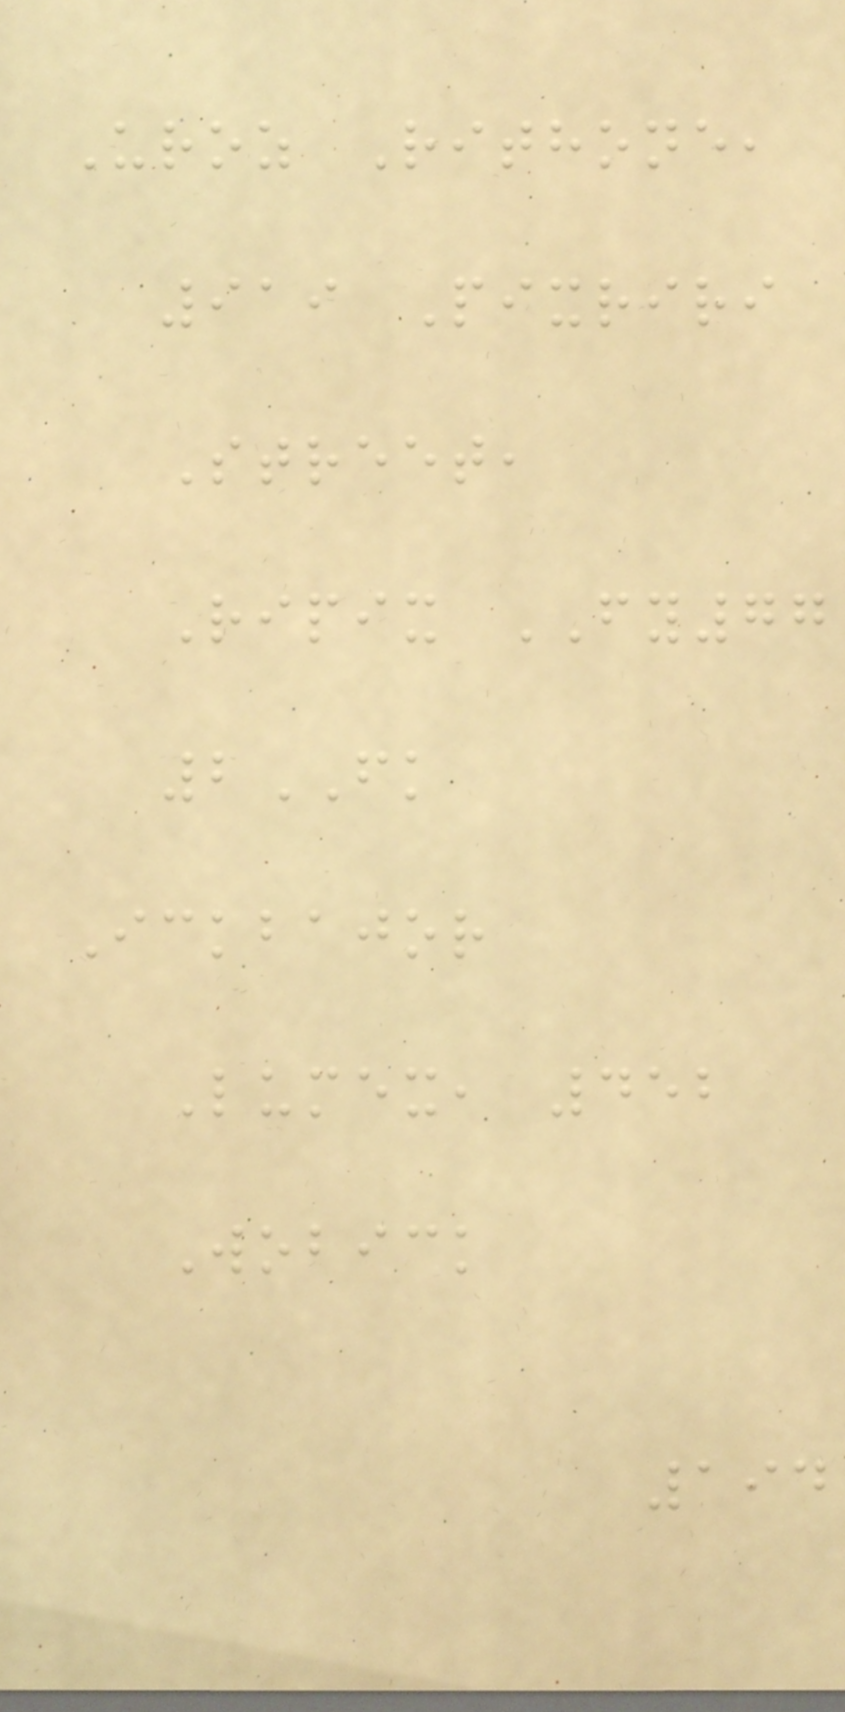Uroz Rithone,
919 Pixriri
Street,
Ripix FY77
2FK
Ickbajor
Lumex, 452
Wobick
194
